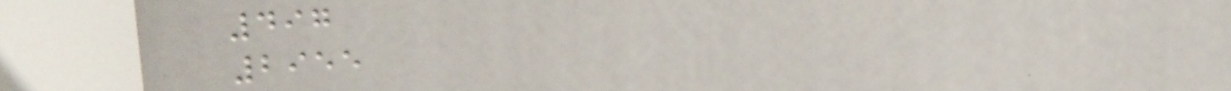497
2955
